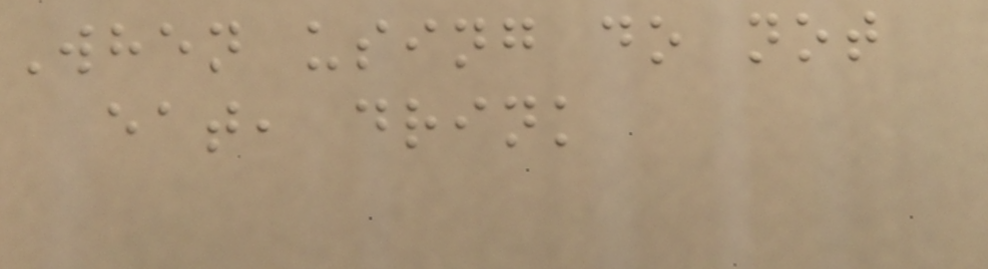When using do not
eat, drink
